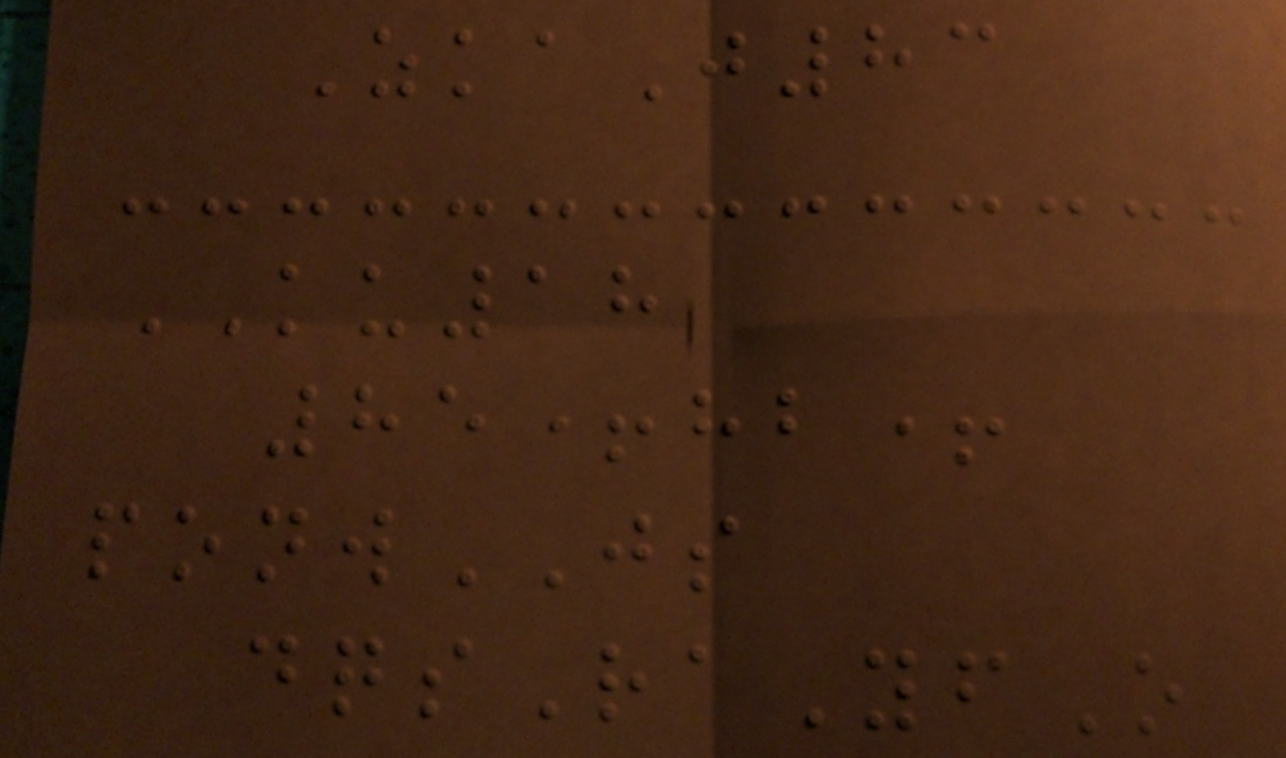ZkaJ83
KU18
85+hb+
ponwJS
dqsRaYfO
